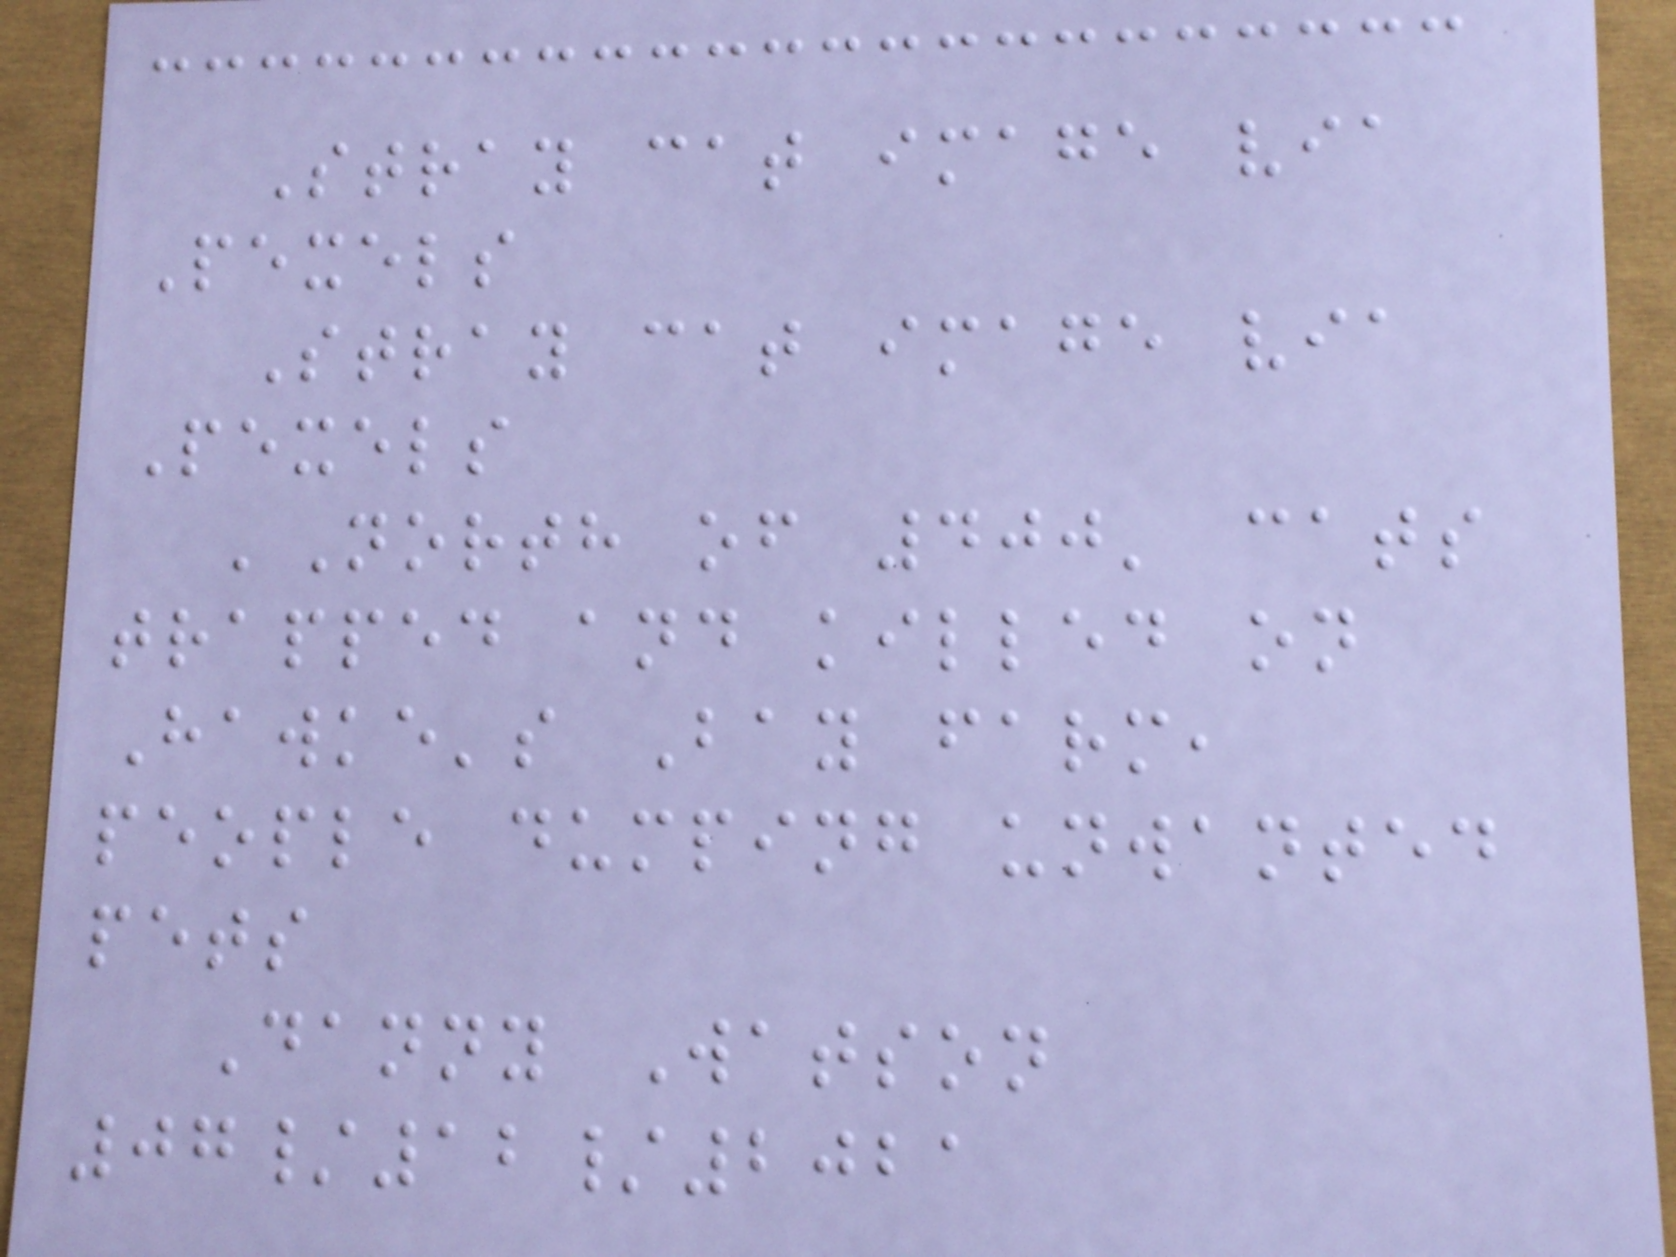Stray cat image via
Pexels
Stray cat image via
Pexels
'North of 400' cats
trapped and killed on
Hawke's Bay farm,
people dumping unwanted
pets
Danny Watson
07/12/2021
